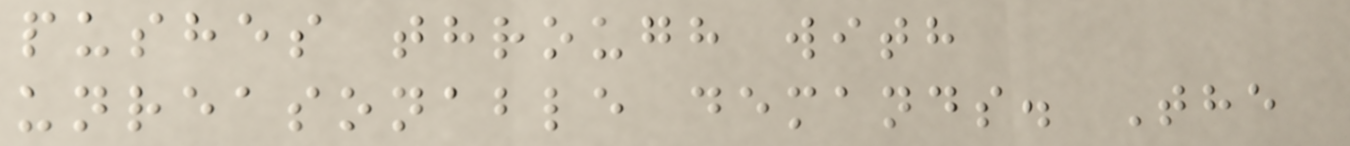pushes through with
unreasonable demands. The
